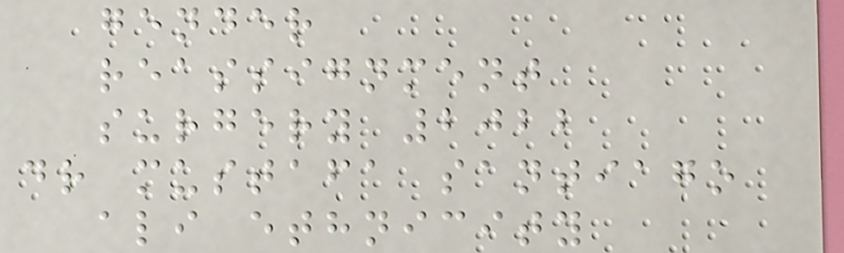gender
reassignment
surgery 2022
dr mustafa santiago
ali ethnicity
